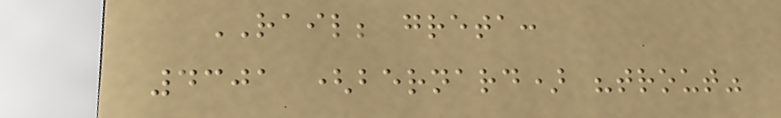RAIL; greta:
4301 (bernard) "trout"
